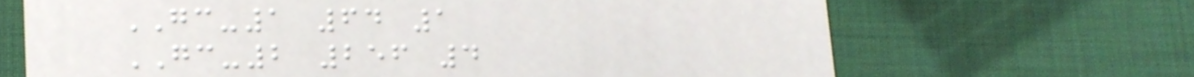GC-1 64 1
GC-2 256 4
